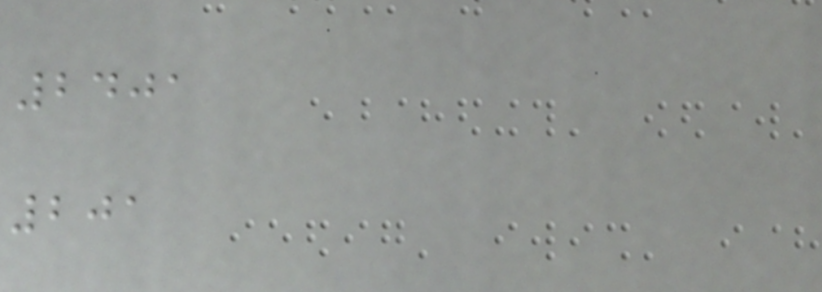2401
201
